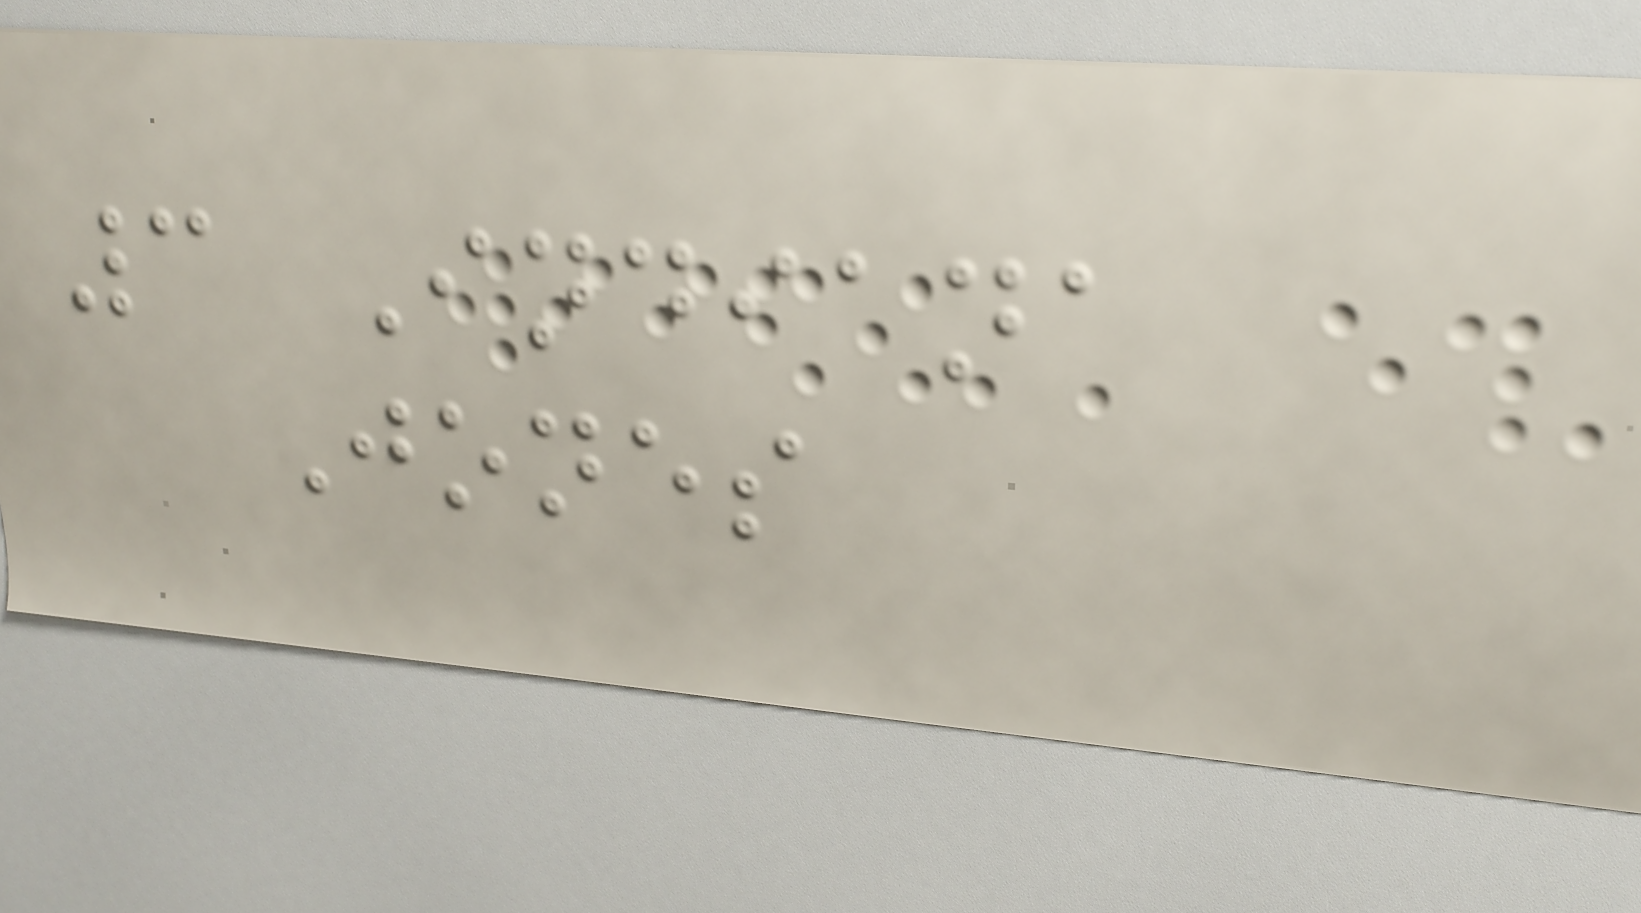3 Indiana
Jones
